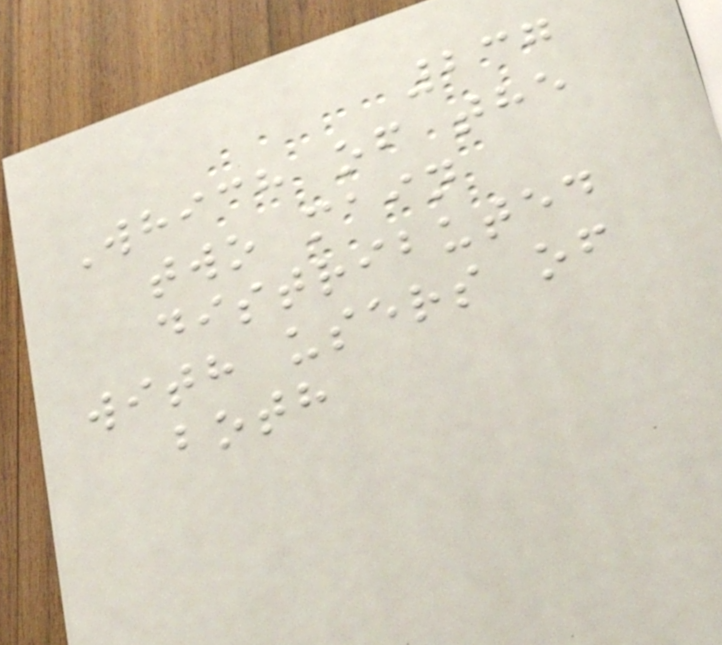237
Which of the
two main
distributed
with users of
both
